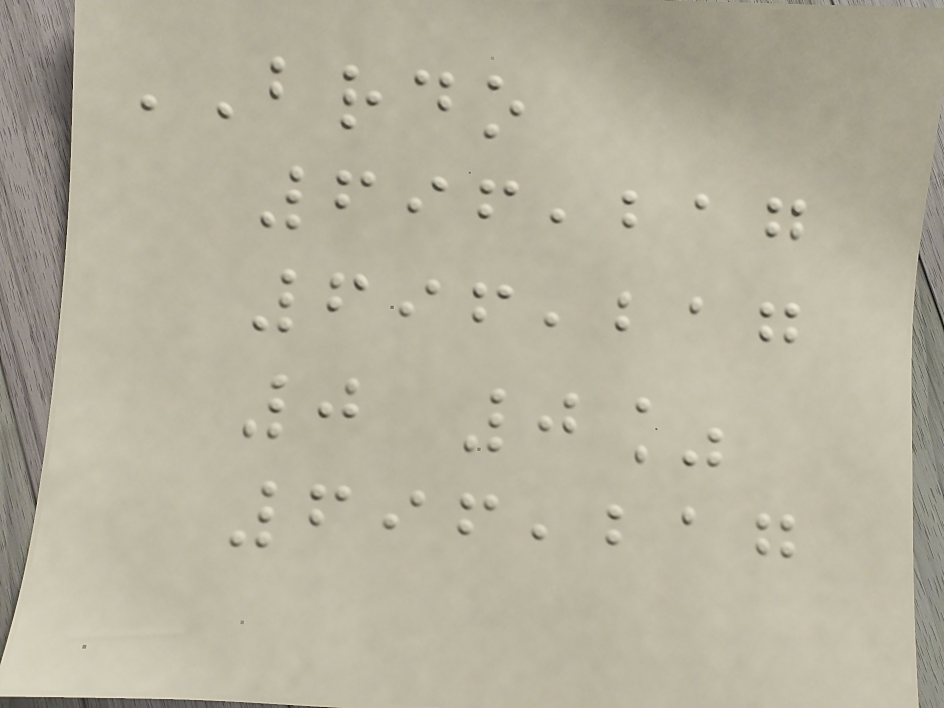BRDO
696,217
696,217
0 0%
696,217
